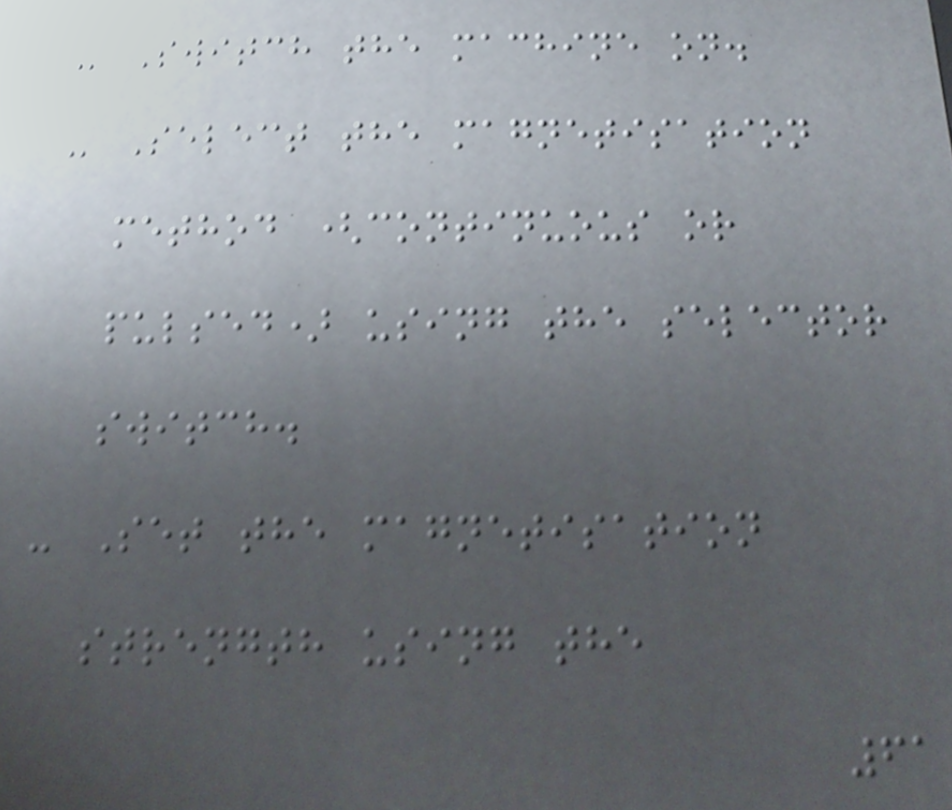- Switch the machine on.
- Select the magnetisation
method (continuous or
pulsed) using the selector
switch.
- Set the magnetisation
strength using the
61
